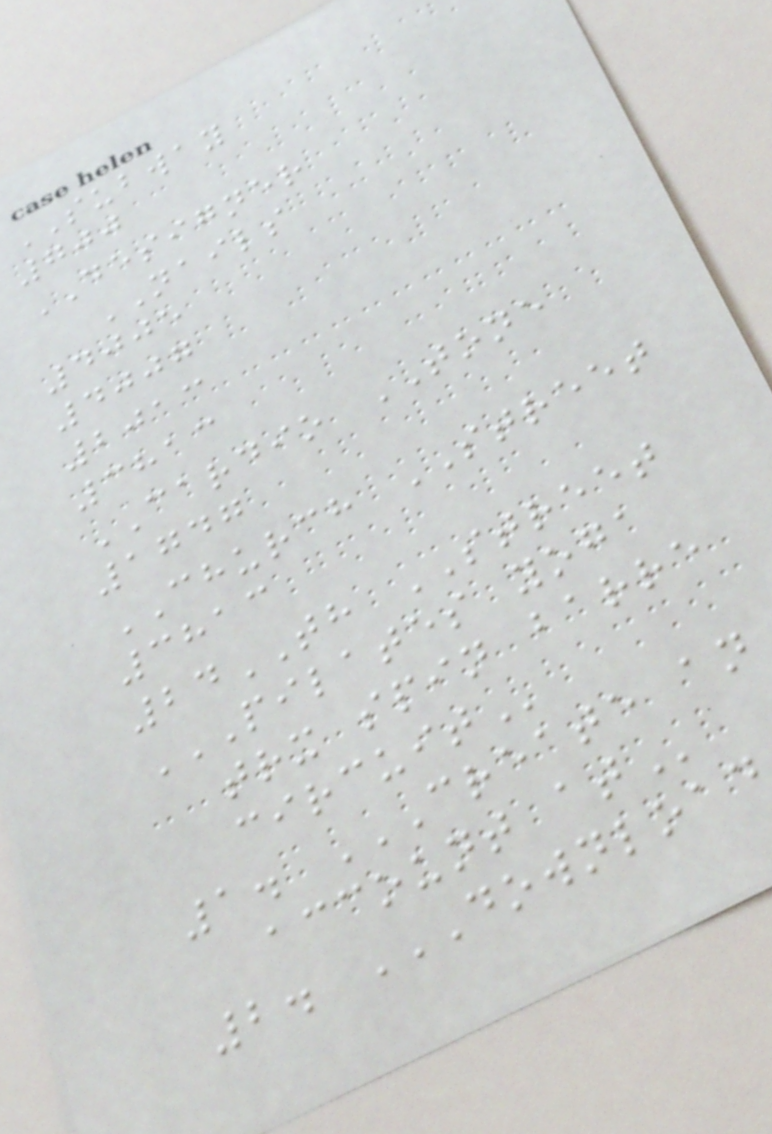SUBWAY
700
DESIGNER
NAILS
4005
4007
2013
3813
CARDIO TONE
1747
CHURCH STREET
3813
24TH STREET
PILATES YOGA
TRX SPIN BARRE
CIRCUIT
1. CREATE AN
ACCOUNT AT
2. DOWNLOAD
